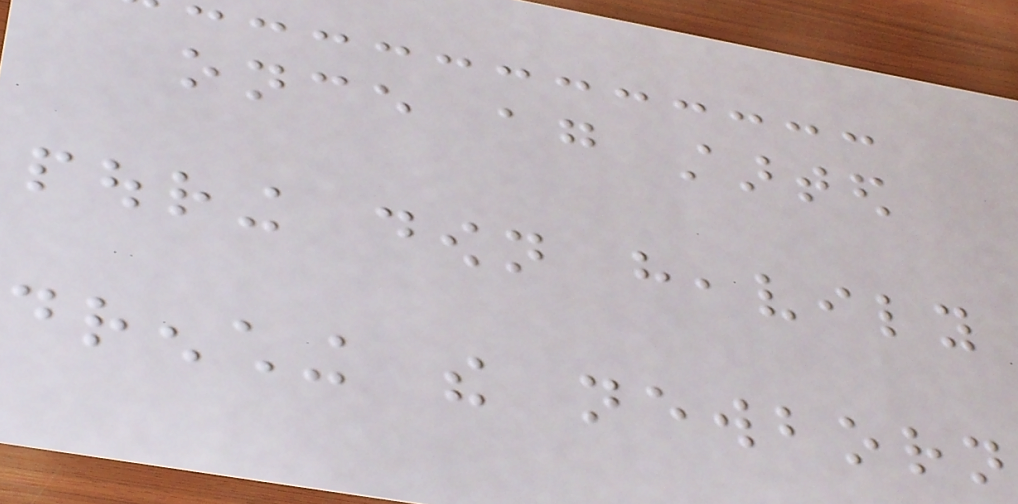once again started
pouring down heavily
drenching the newborn
